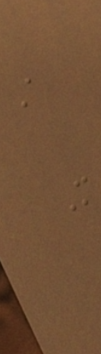A
M
